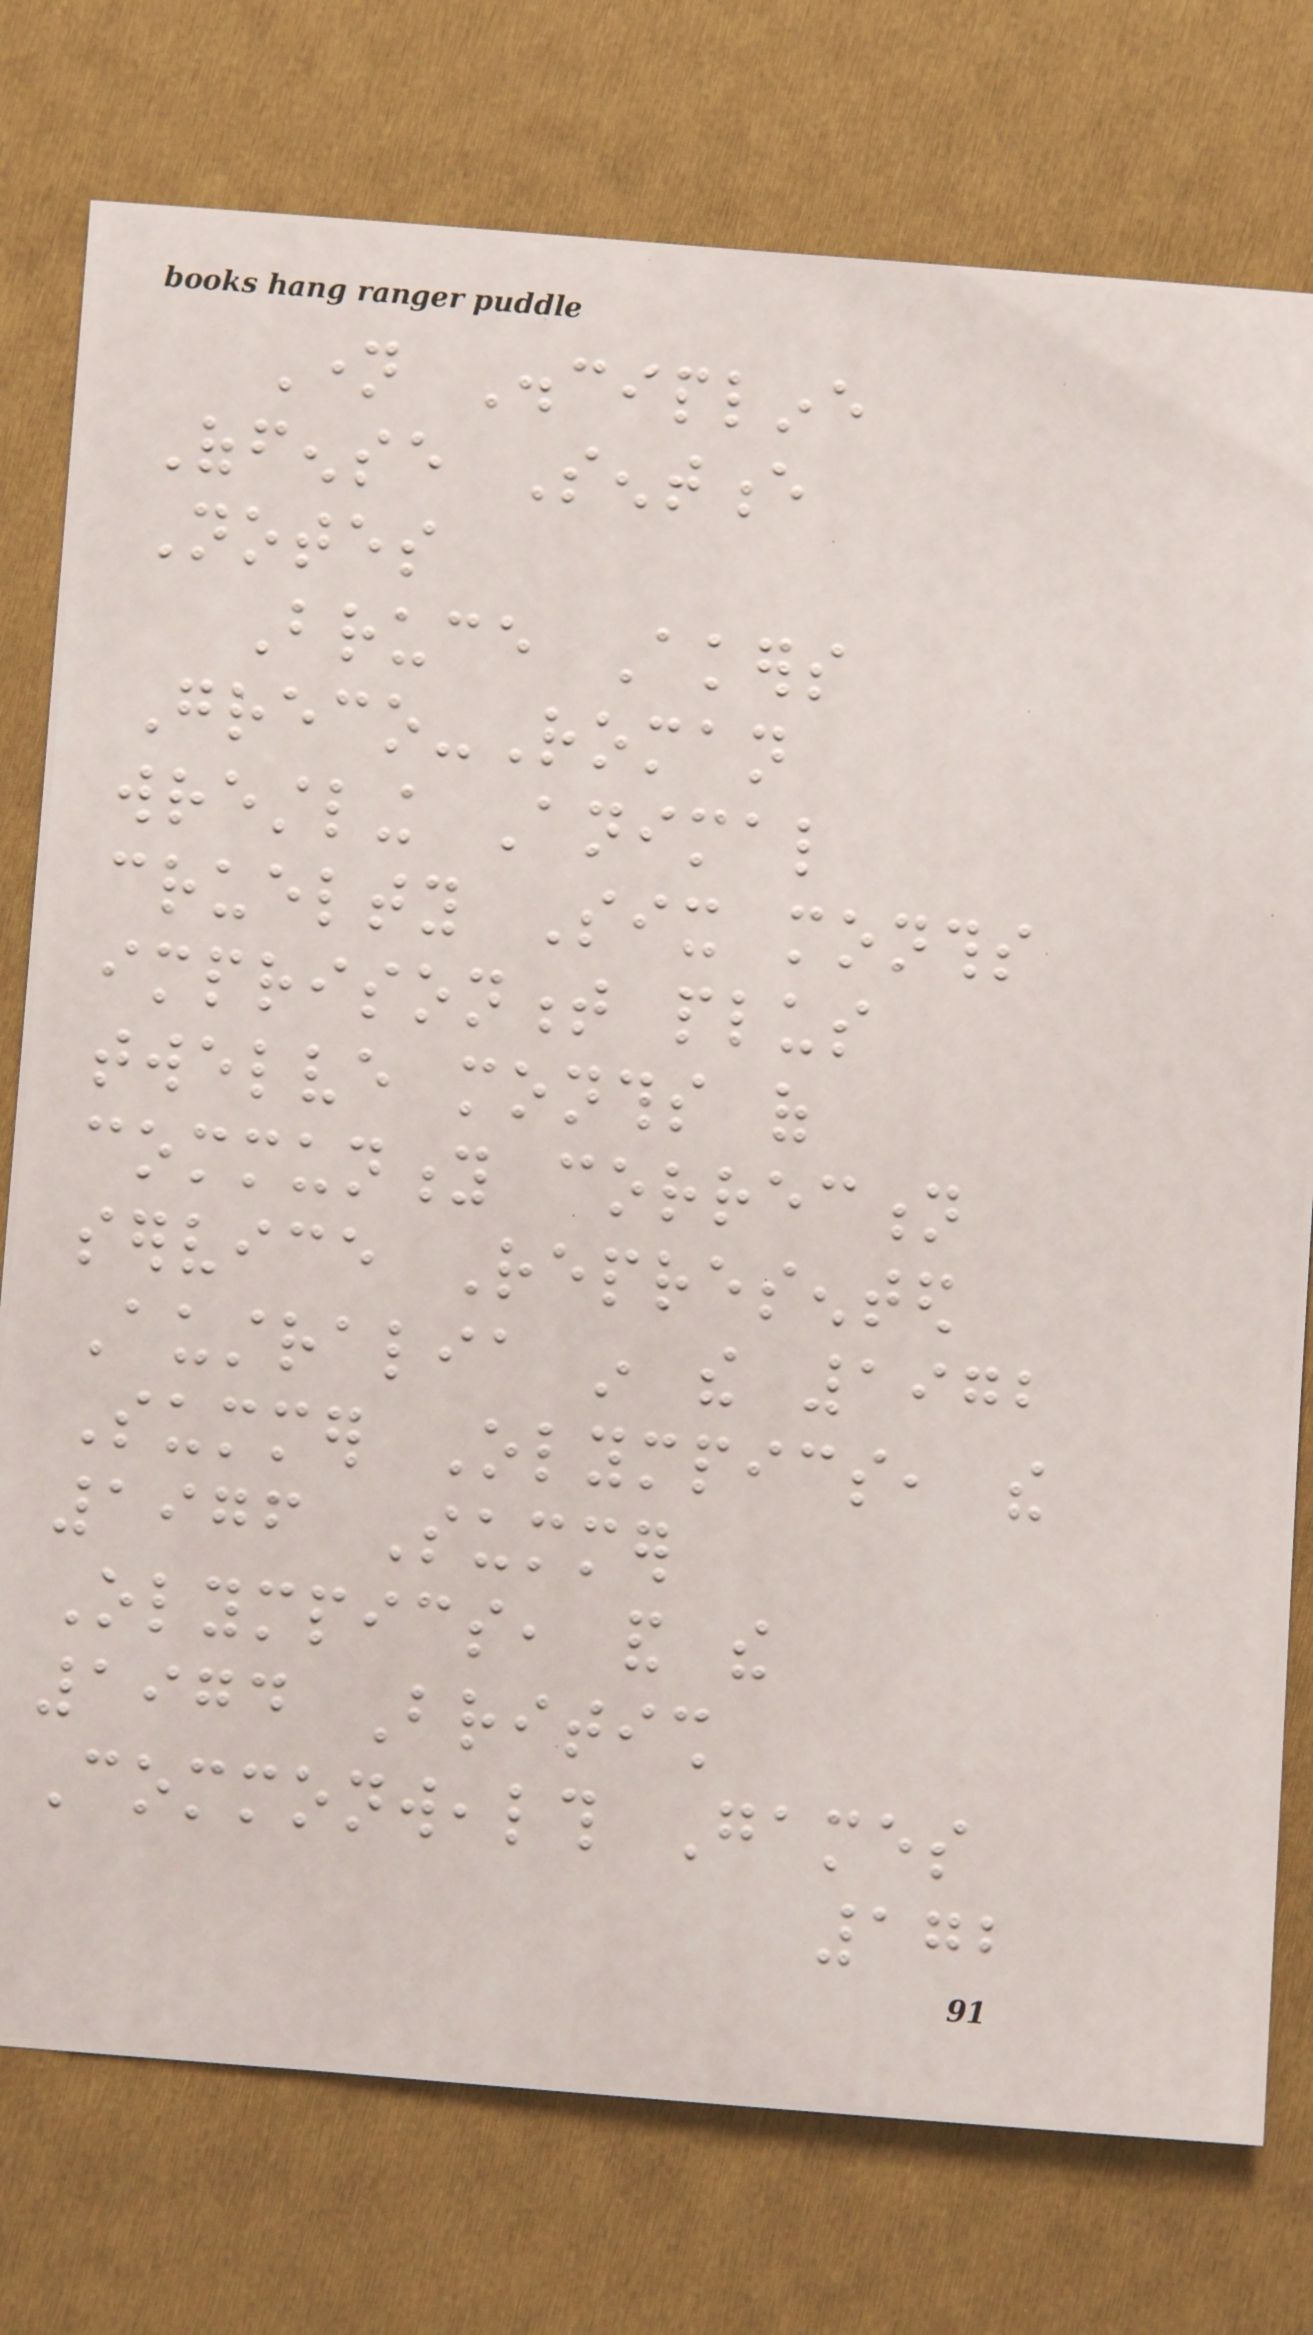Name Discipline
Offense Sentence
Notes
Bruce Akers
Greco-Roman
wrestling Animal
cruelty Six months
imprisonment plus
twelve months of
community correction
service Represented
Australia in the 1972
Summer Olympics, the
1976 Summer
Olympics, and the
1974 British
Commonwealth Games
172
